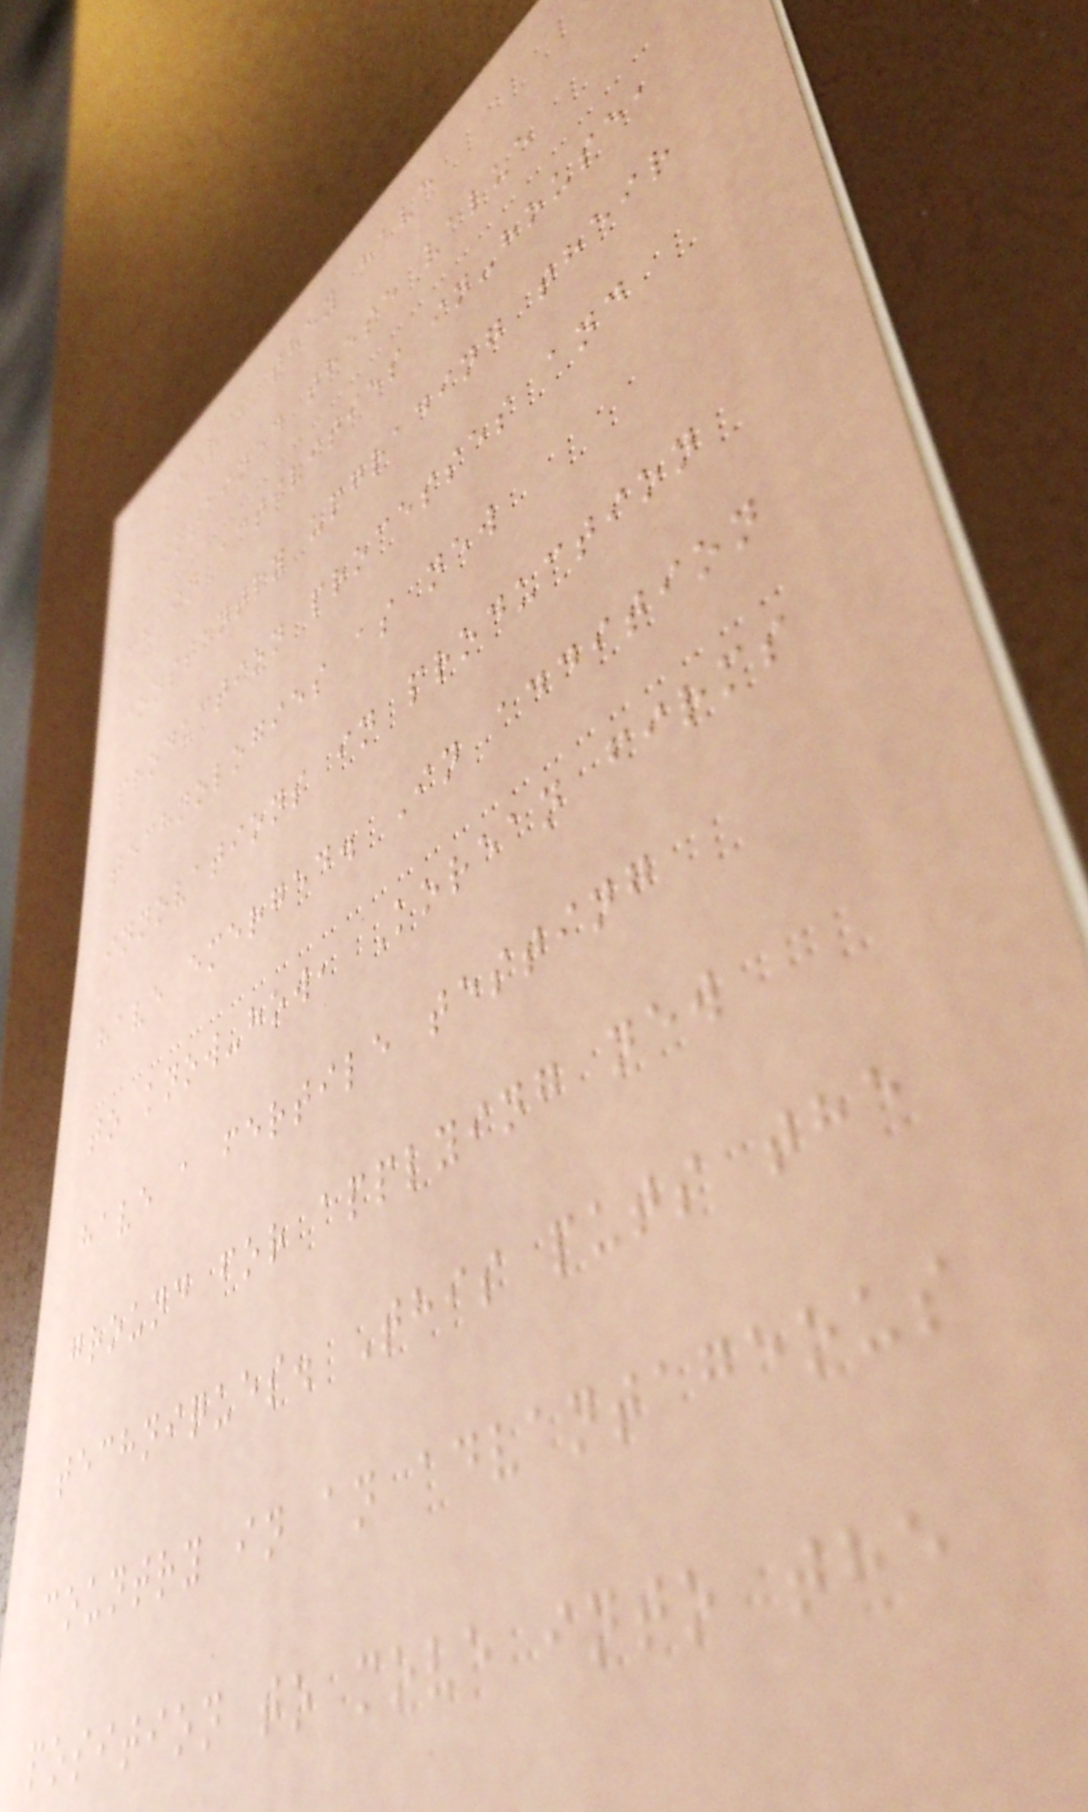peers, they have
maintained these value
chain activities in-house,
constantly upgrading their
production processes and
technologies as new
innovations in production
have emerged. In addition
to know-how, Korean firms
have a fertile testing
ground for applying new
techniques. This puts the
country in an advantageous
position to move into the
